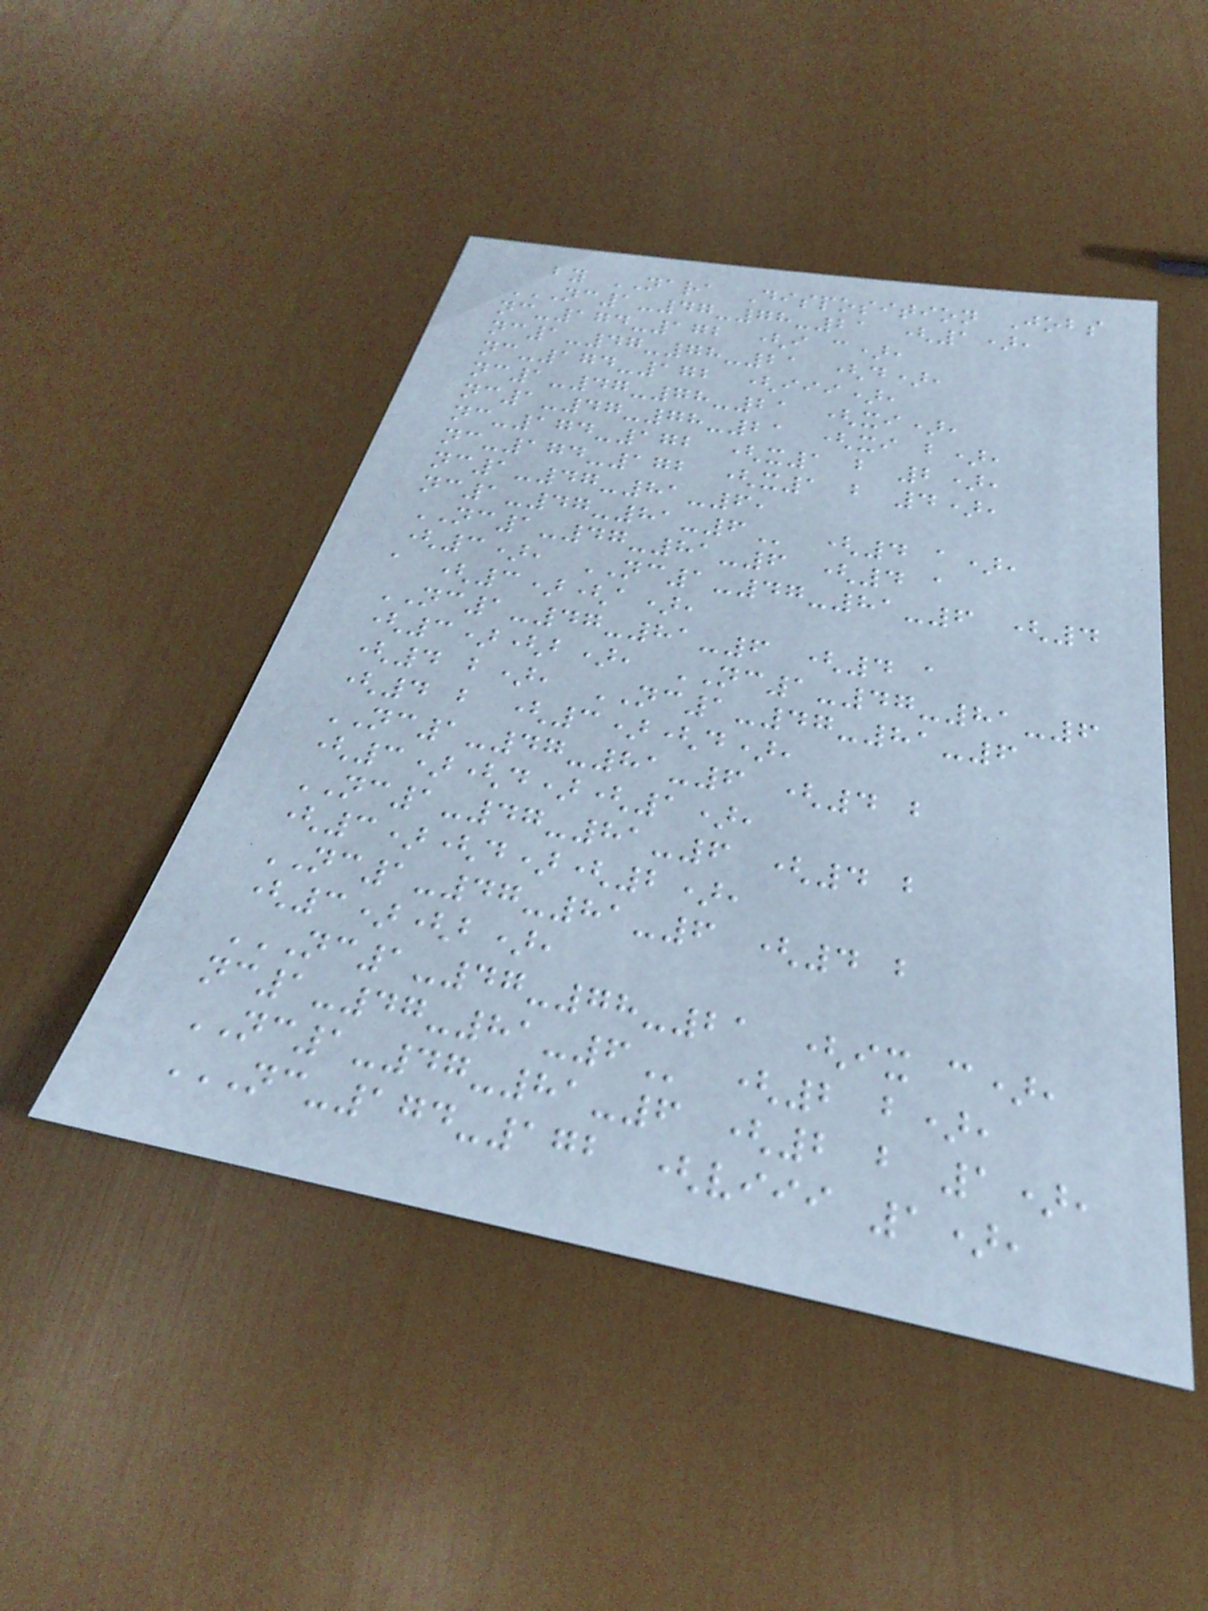by NARA Disposition Jobs
NC1-47-78-21 (1),
NC-174-172 (I C),
NC1-47-78-21 (D),
NC-174-172 (III),
NC1-47-78-21 (XI),
NC1-47-78-21 (XI B),
NC-174-172 (X1 B 2),
NC-174-172 (X1 B 4),
NC1-47-81-6,
NC1-47-81-6 (4 a),
NC1-47-81-6 (4 a
(3), NC1-47-81-6 (4
a (3)(a),
NC1-47-81-6 (4 a
(3)(b), NC1-47-81-6
(4 b), NC1-47-81-6
(4 b (3)(d),
NC1-47-81-6 (4 b
(3)(d)(1),
NC1-47-81-6 (4 b
(3)(d)(2),
NC1-47-81-6 (4 b
(3)(b),
NC1-47-78-21 (IX C),
NC1-47-81-6 (2 b),
NC1-47-81-6 (2 b 1),
NC-174-172 (VIII 1),
